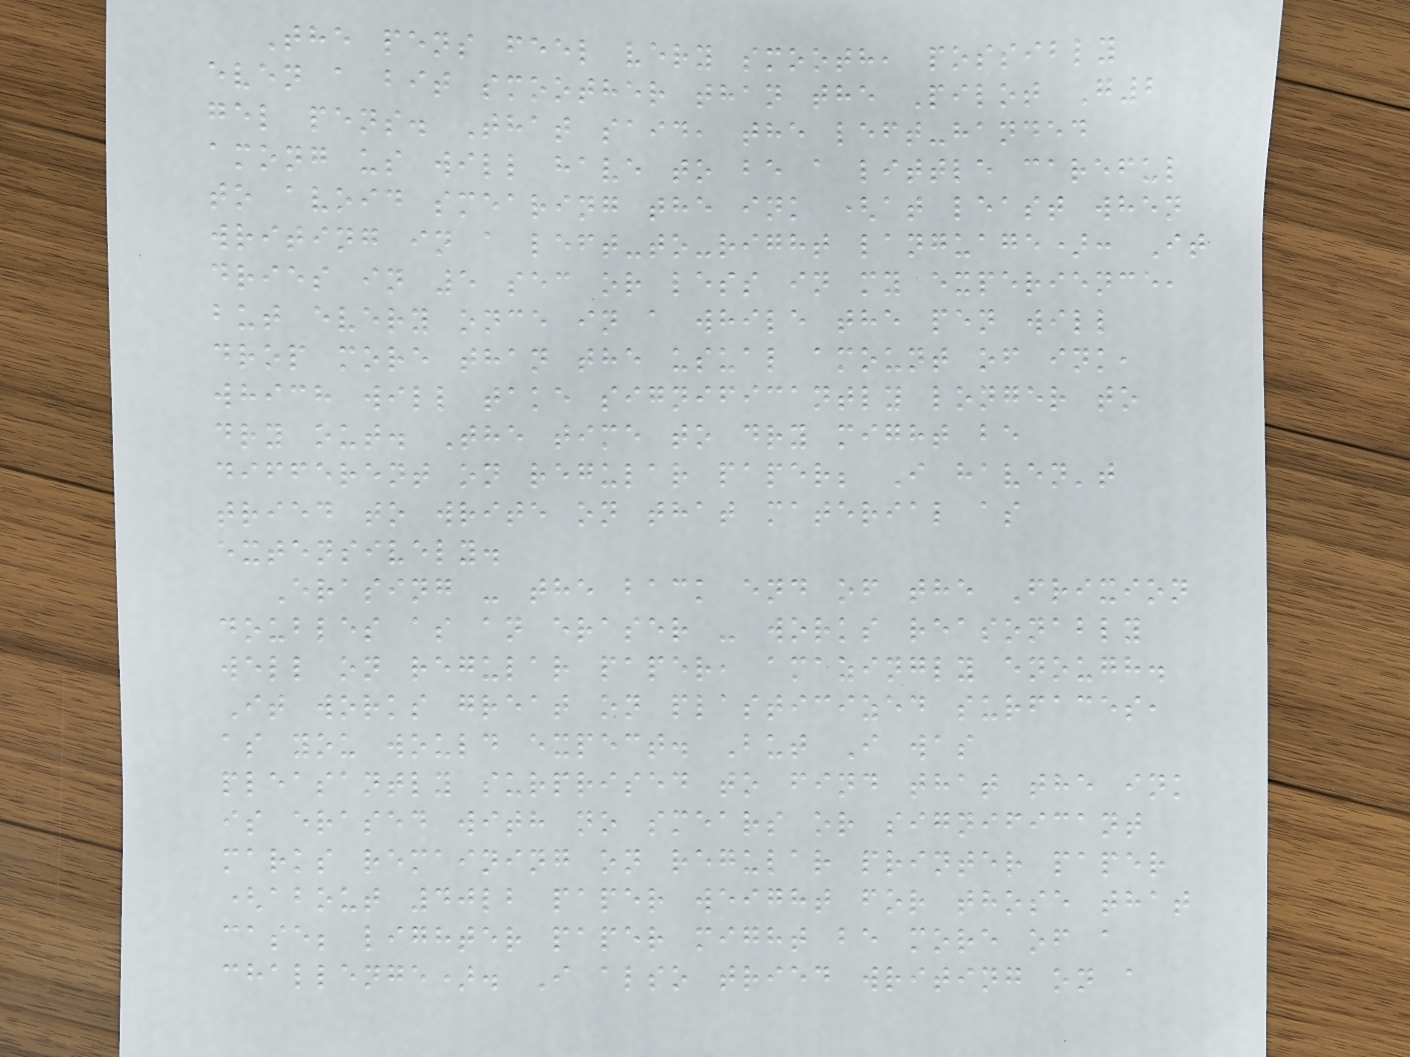The pens feel very smooth, possibly
even a bit smoother than the Pilot G2
gel pens. That said, the left-handed
among us will have to be a little careful
to avoid smearing the ink (at least when
writing in a left-to-right language): It
dries in 5 sec or less in my experience,
but every once in a while the pen will
drop more than the usual amount of ink,
which will take significantly longer to
dry out. The time to dry might be
different on regular paper; I haven't
tried to write on that material as
extensively.
Erasing - the back end of the Frixion
doubles as an eraser - works reasonably
well on regular paper, amazingly enough.
It works great on plasticized surfaces,
as you would expect. But I was
pleasantly surprised to find that the ink
is erased with no smears or significant
marks remaining on regular printer paper
(about 40lb paper weight for those that
case; lighter paper might be more of a
challenge). I also tried writing on a
